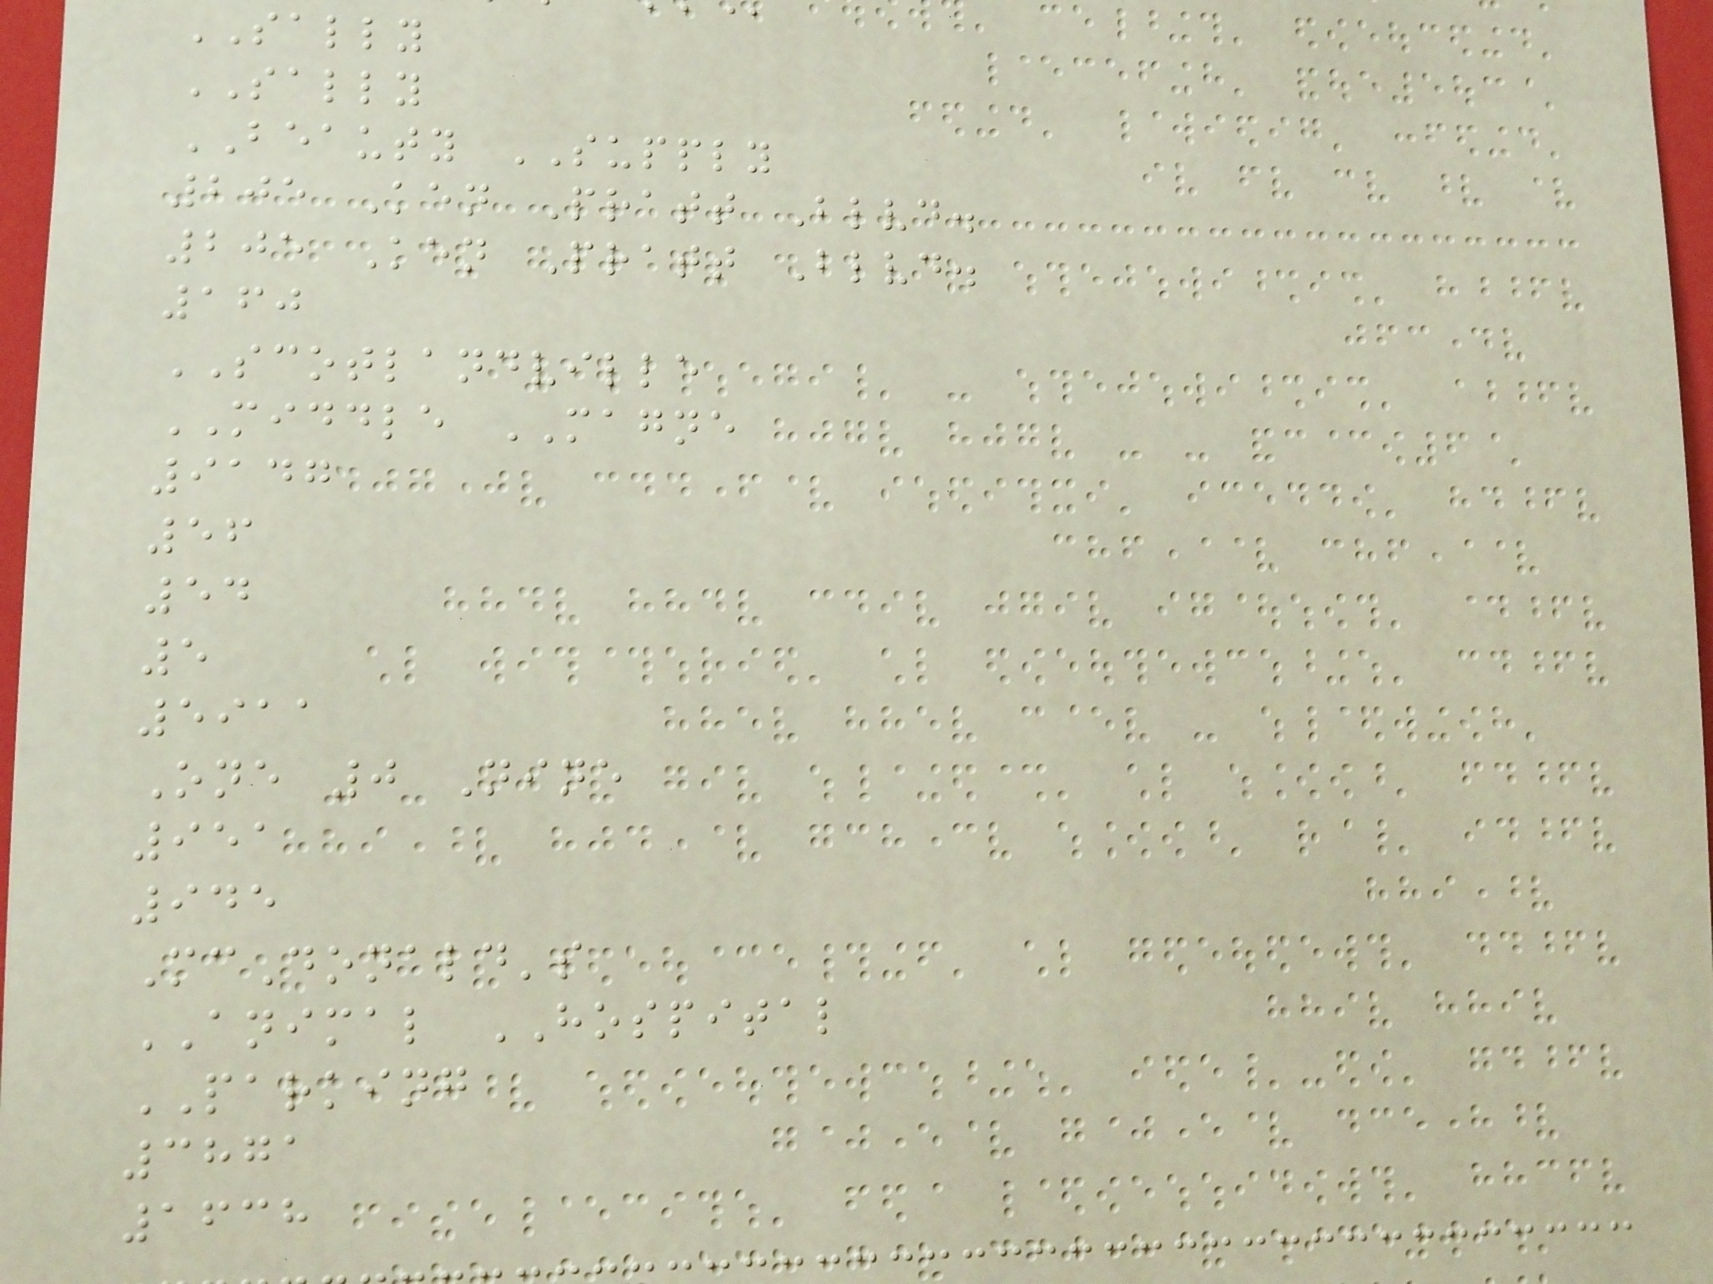SALLY
SALLY
BEAUTY SUPPLY
205 Ken Pratt Blvd.
205 Ken Pratt Blvd.
160
SCOTLANDVILLE
MIDDLE MAGNE
9147
56
54
5
5911
One 0 Nine
951
945
McDonald's
ANIMAL HOSPITAL
PARKING
3871
1638
